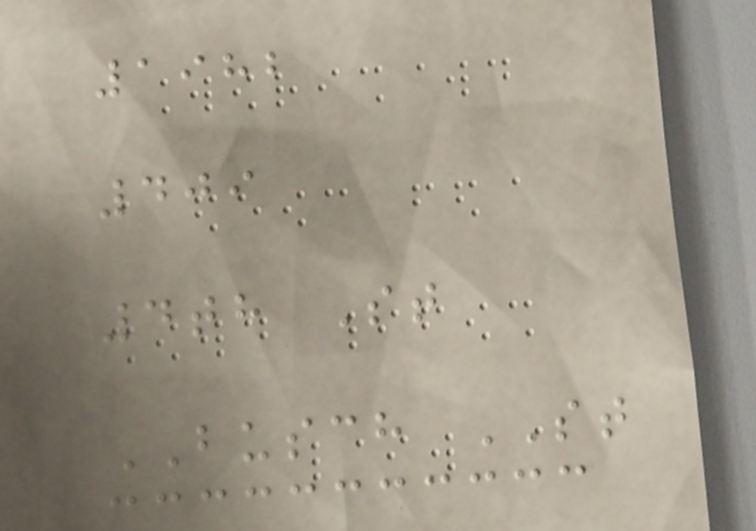1982
409
4th St
BUSCH ST
